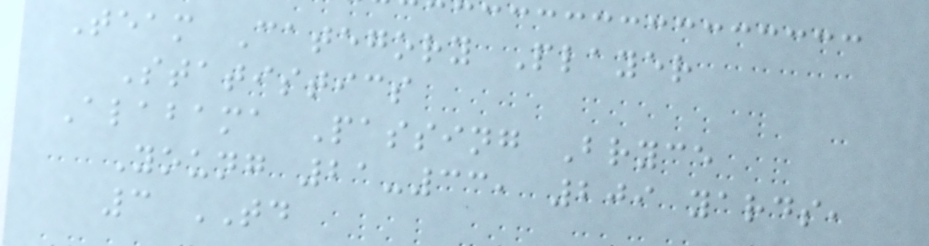Team Category Player
Statistics
Alabama Passing Bryce
Young 21-33, 209 yards,
3 TD
